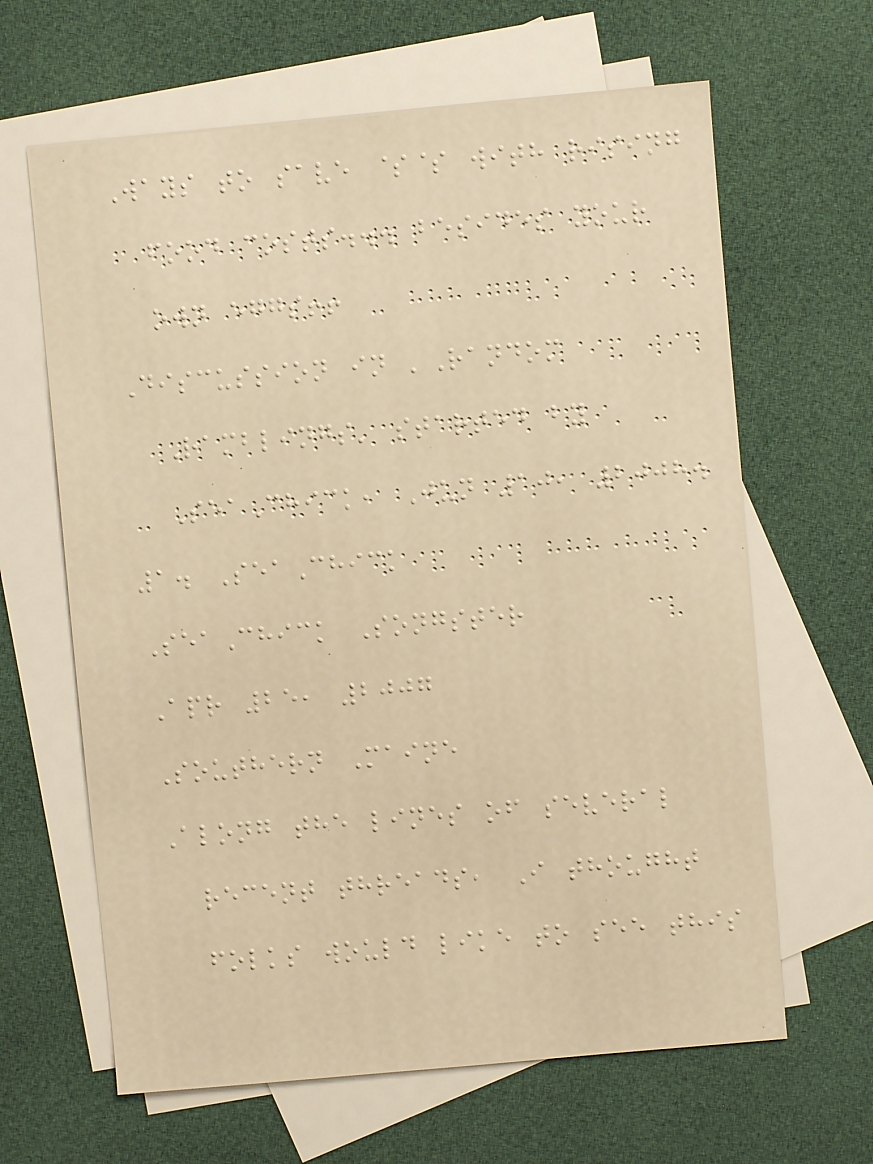Ways to save $$ with rising
food costs... besides your
own eggs!!
Discussion in 'Random
Ramblings' started by
SeaChick, Jun 10, 2008.
1. SeaChick
SeaChick Songster
Apr 25, 2007
Southern Maine
Along the lines of several
recent threads, I thought
folks would like to see this
